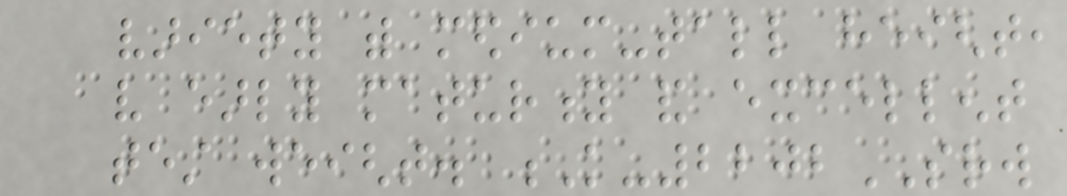variety with medium-tall height,
very early maturity and excellent
test weight. K-2202SRW
